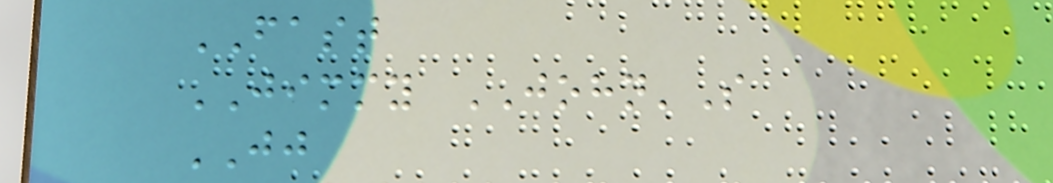FAST
JIMMY JOHN'S
JJ
